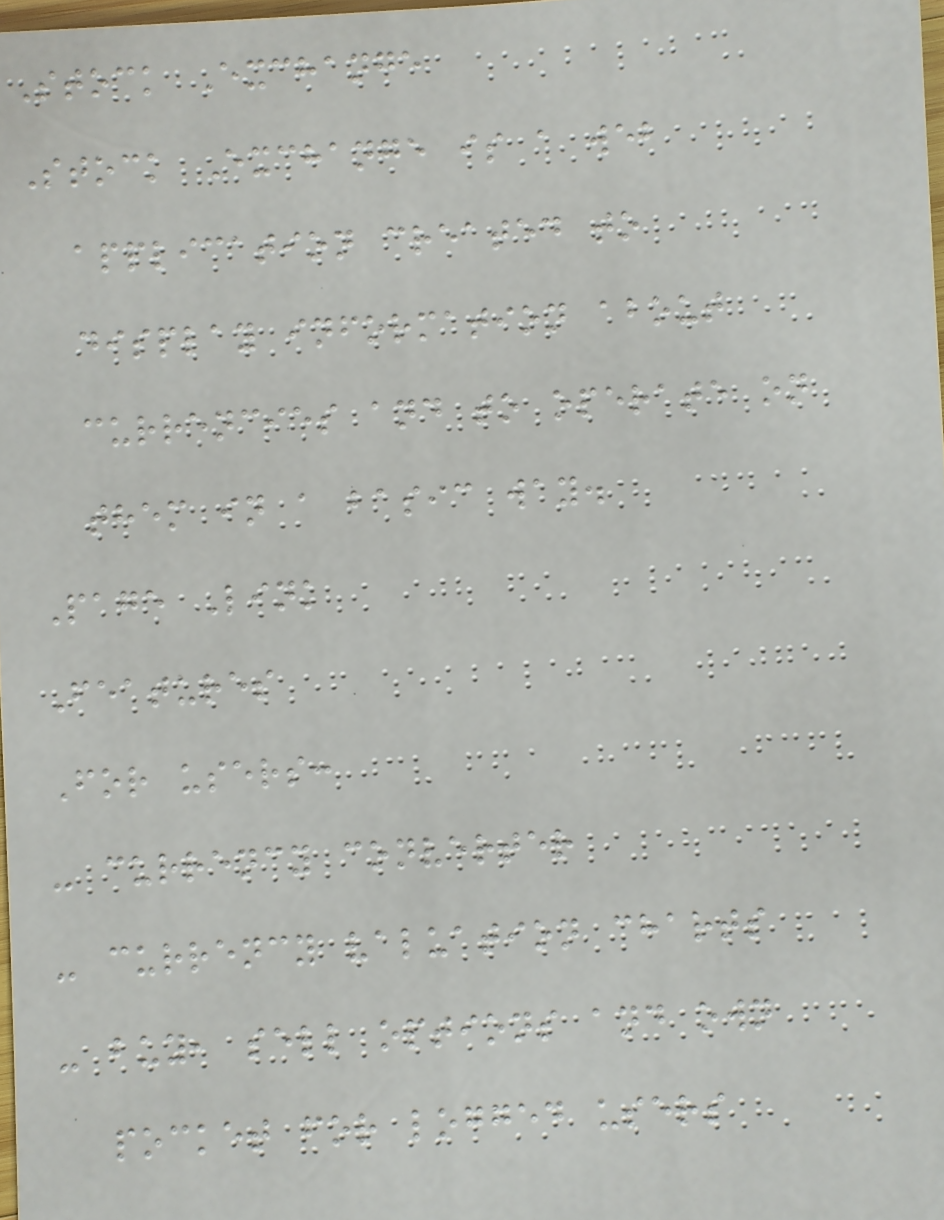Stock Exchange
Stock Exchange is a web
application created to
display information about
currencies and to operate on
them in a basic way.
Page Link
Features
For users:
- currency converter
- currency valuation charts
- buy, sell options and own
pocket for logged users
